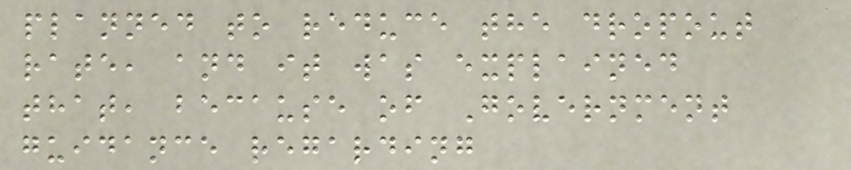planned to reduce the dropout
rate, and it was explained
that, because of Government
guidance regarding
